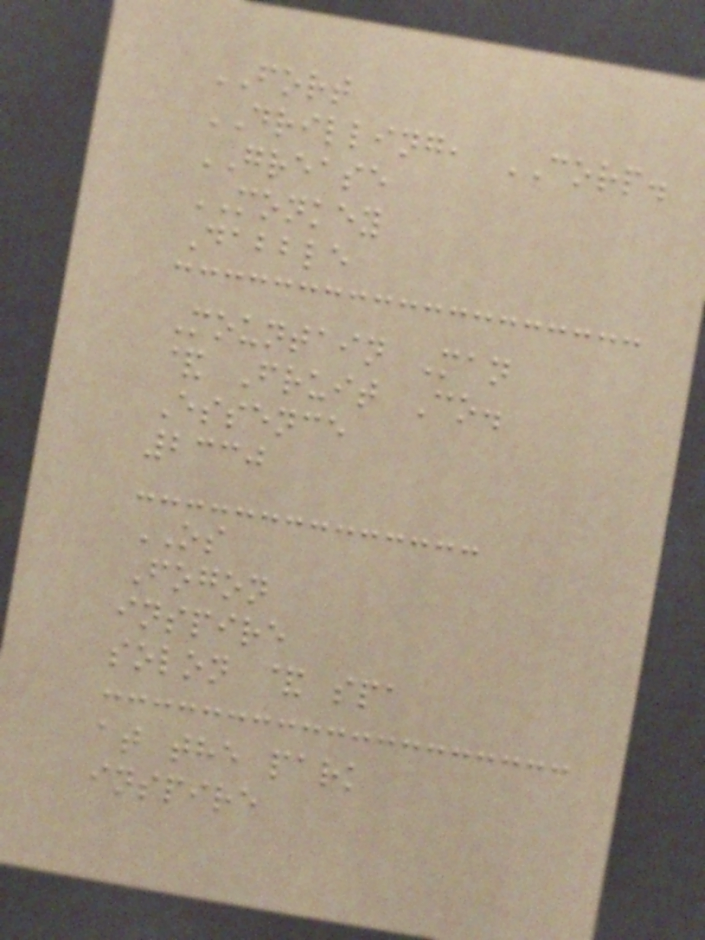FORT
DRILLING, CORP.
GREASE
MONKEY
Dabble
Mountain Man
& Fruit Co.
Essence
2330
OS
Fogon
inspire
solon & spa
at the park
inspire
